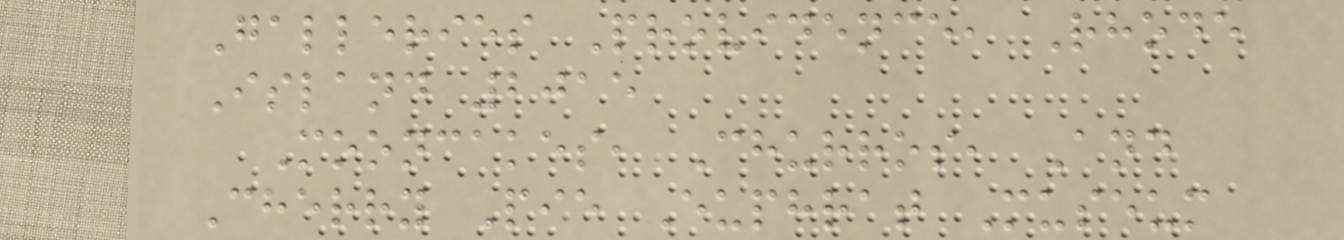Galleries Providence, Rhode
Island 2015
Mooncakes, Churros, And
Cherry Pie Euphrat Museum
